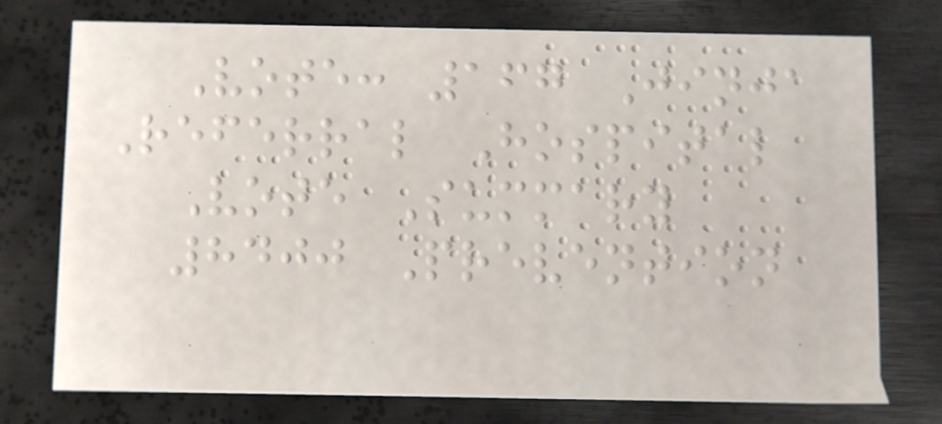Vote: 167 Jinja
Referral Hospital
Vote Summary
8400 Prevention
